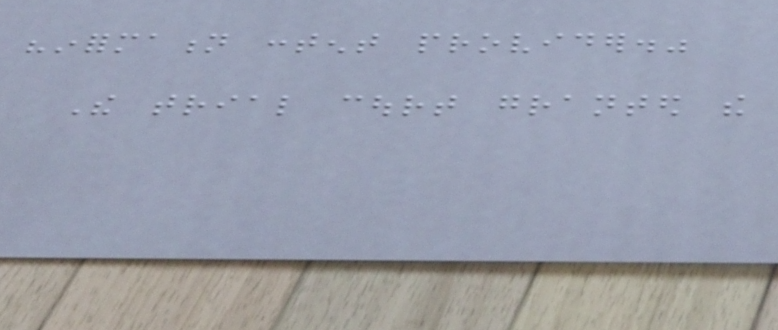"information content provider."
The trial court granted the
